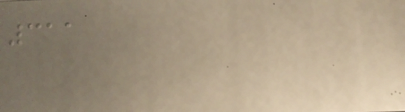311
